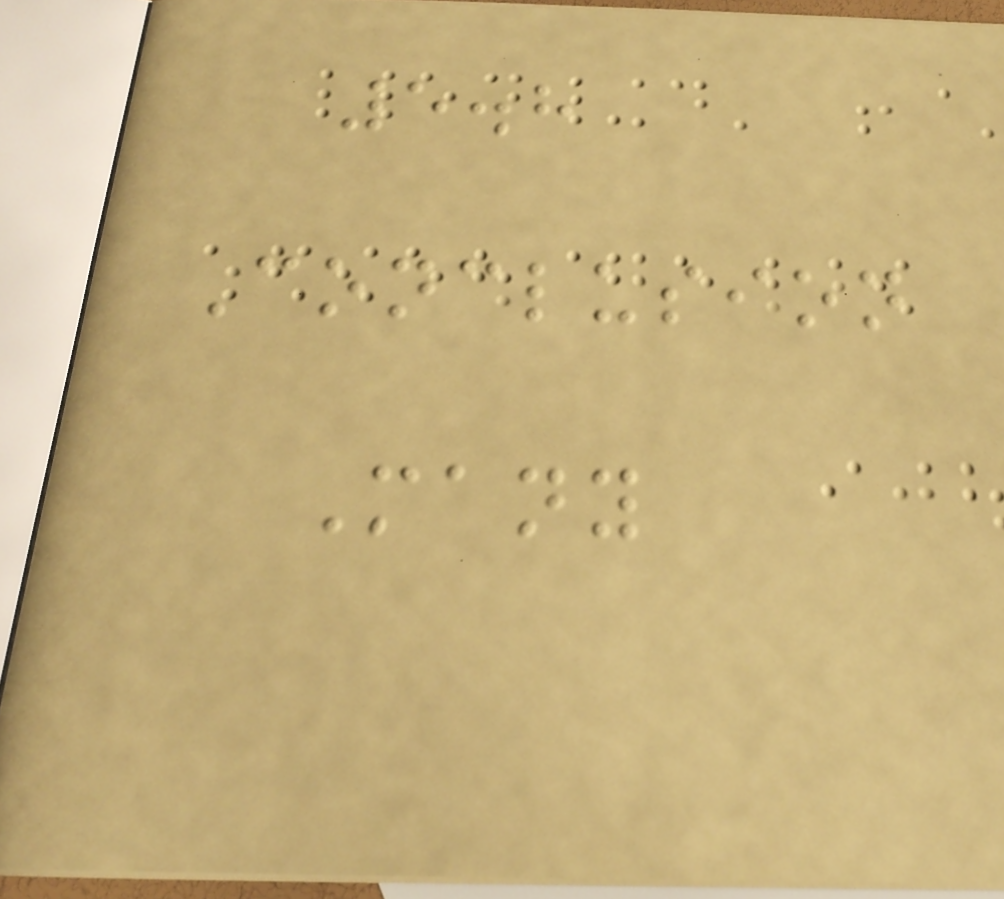5.8
Conclusion
Many
